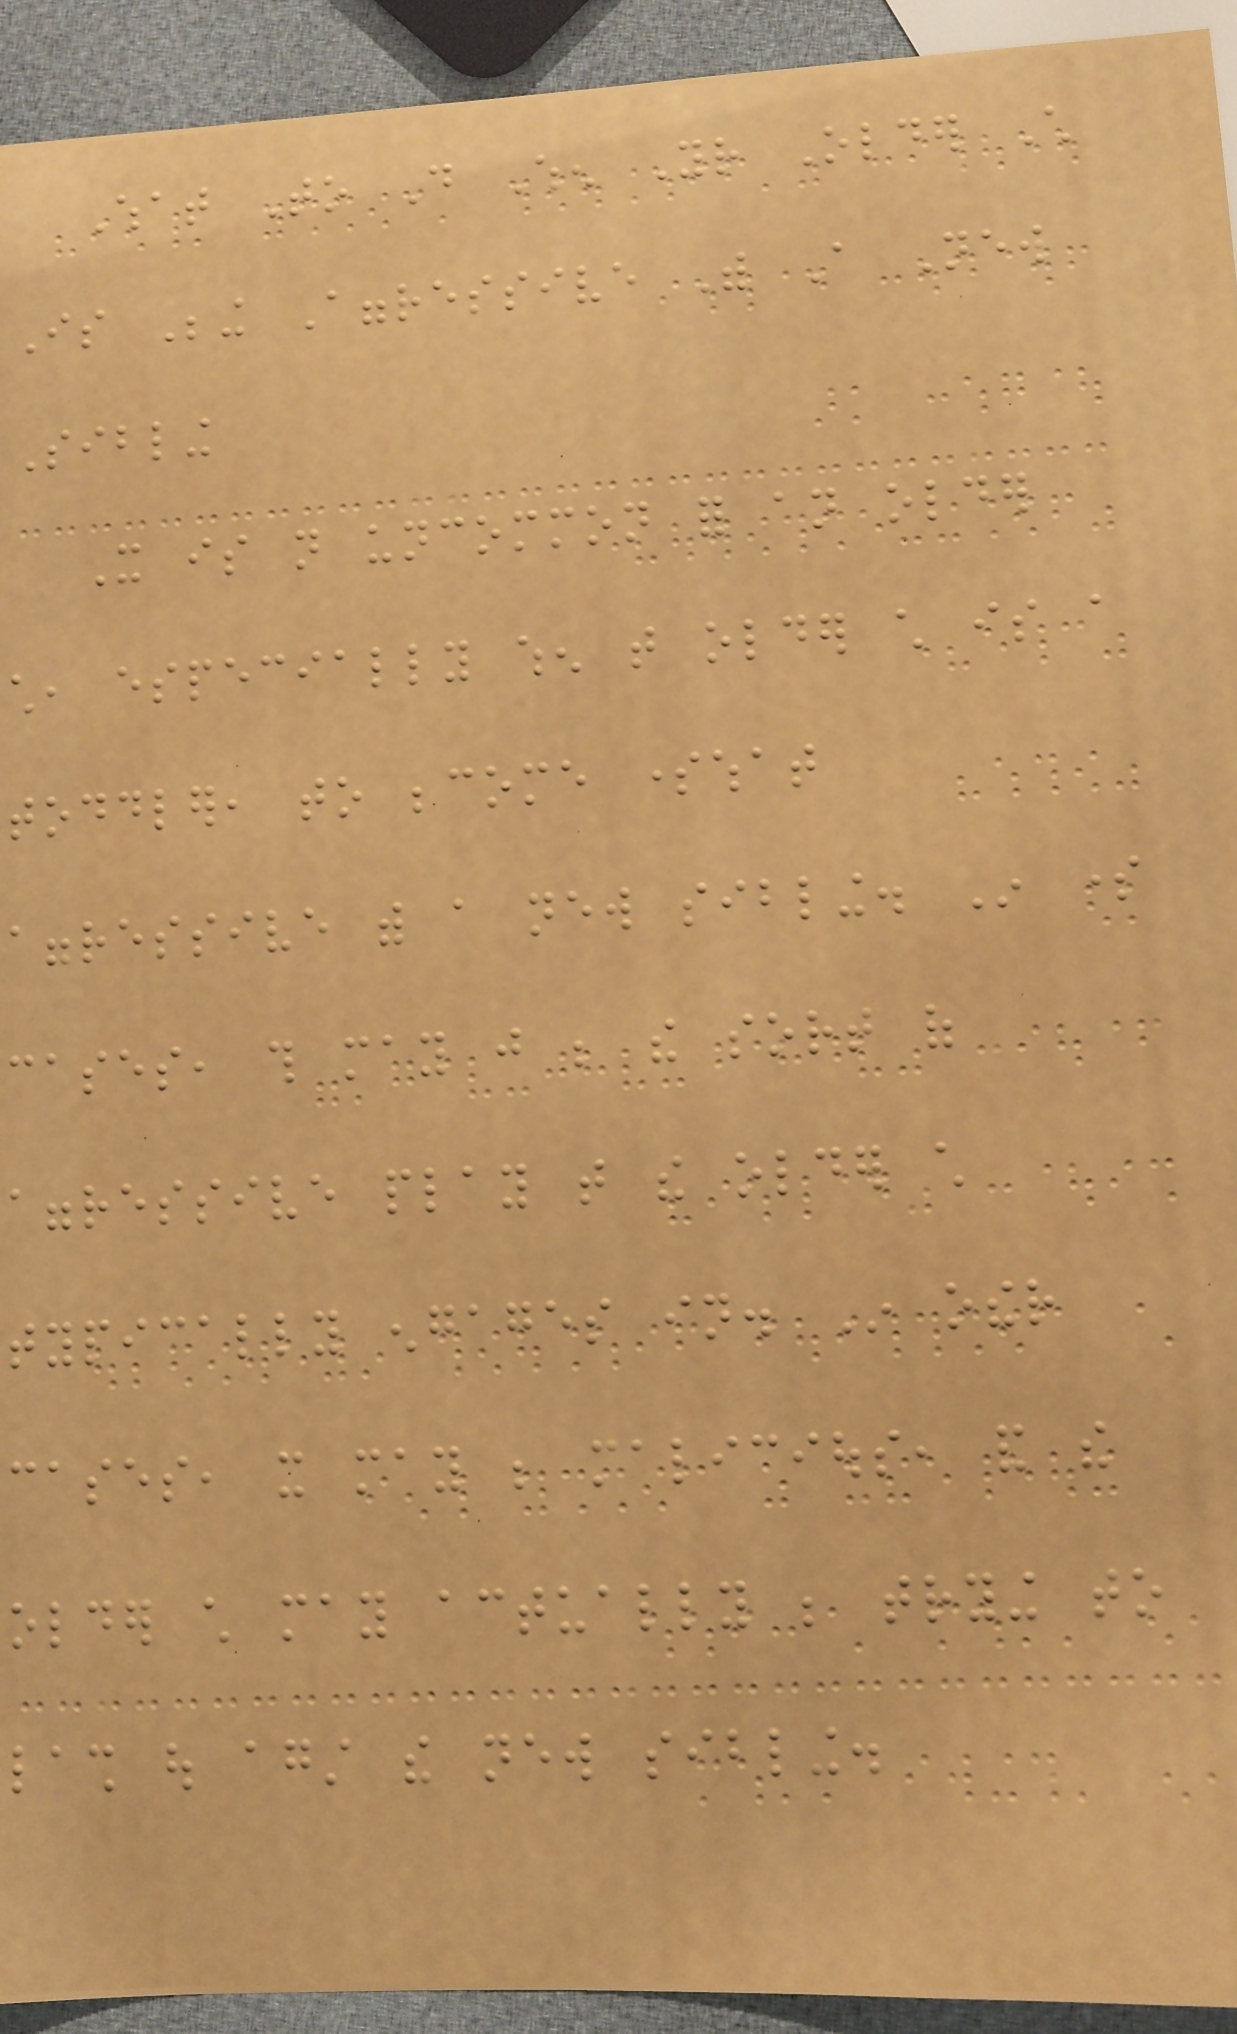What To Do When Your Older Child
Is Being Aggressive With A New
Sibling
It is not uncommon for an older
child, especially when that older child is a
toddler, to become somewhat
aggressive with a new sibling. In some
cases, this may just be the sort of
aggressive play that the older child
typically engages in. In other
cases, it may be malicious, and the
older child may actually be trying to
lash out against the new sibling.
